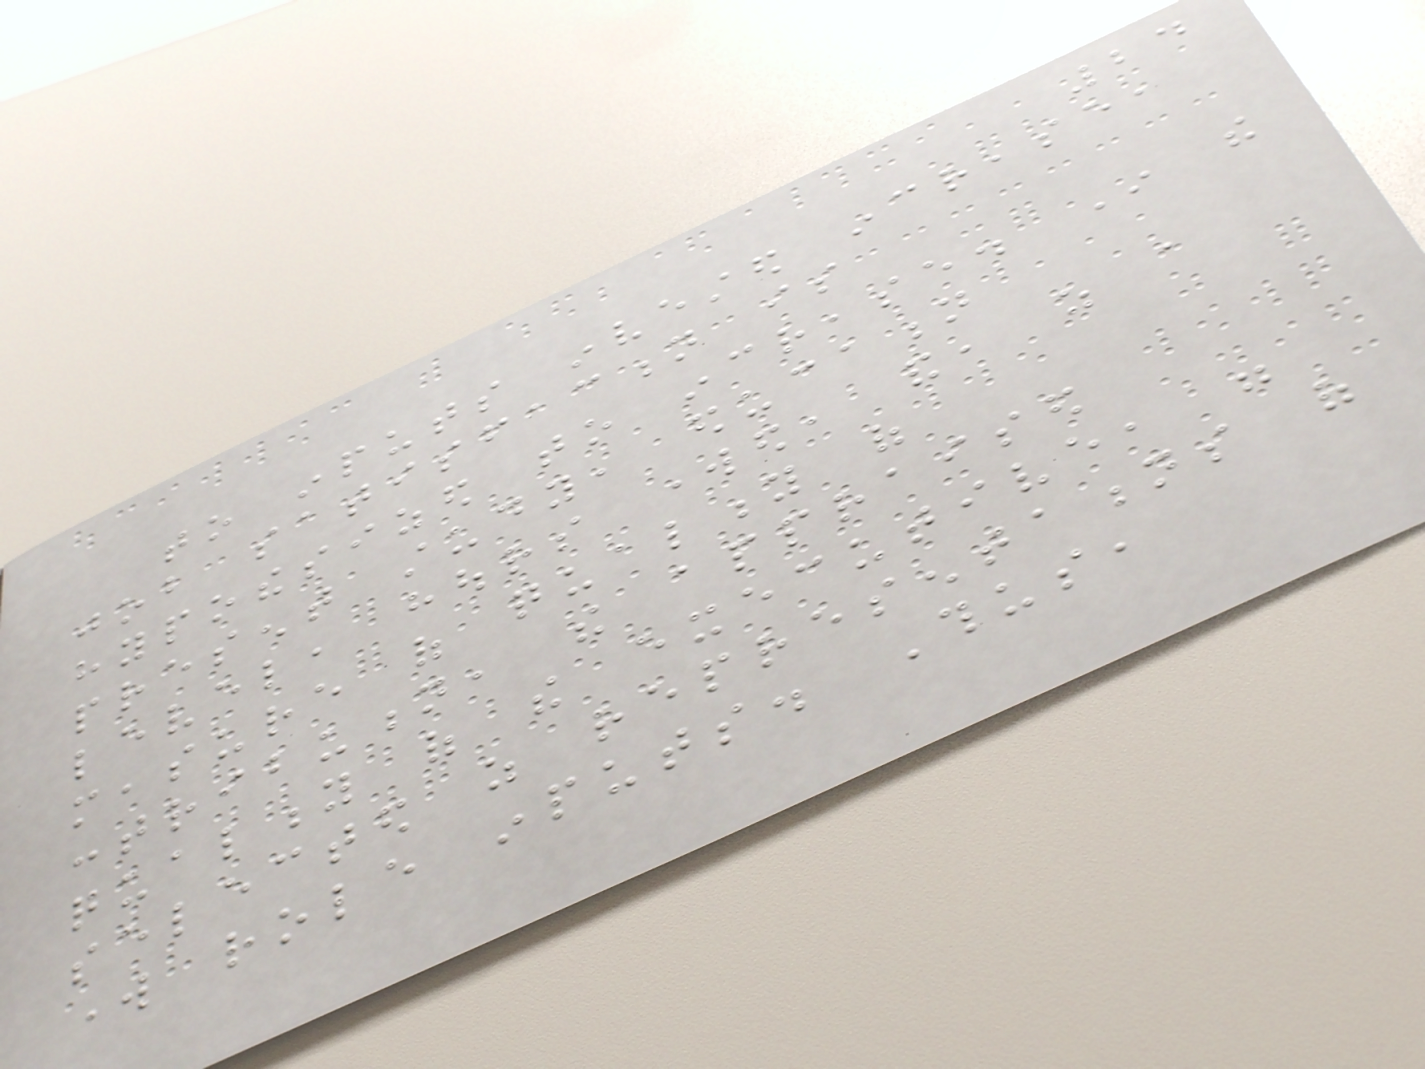24
to inputs invested increase,
job satisfaction is
hypothesized to increase. In the
present study, education
level, hours worked, and, as a
measure of quality of
contribution, the appraised
quality of the executive, were
selected as representations of
work role inputs. Thus,
